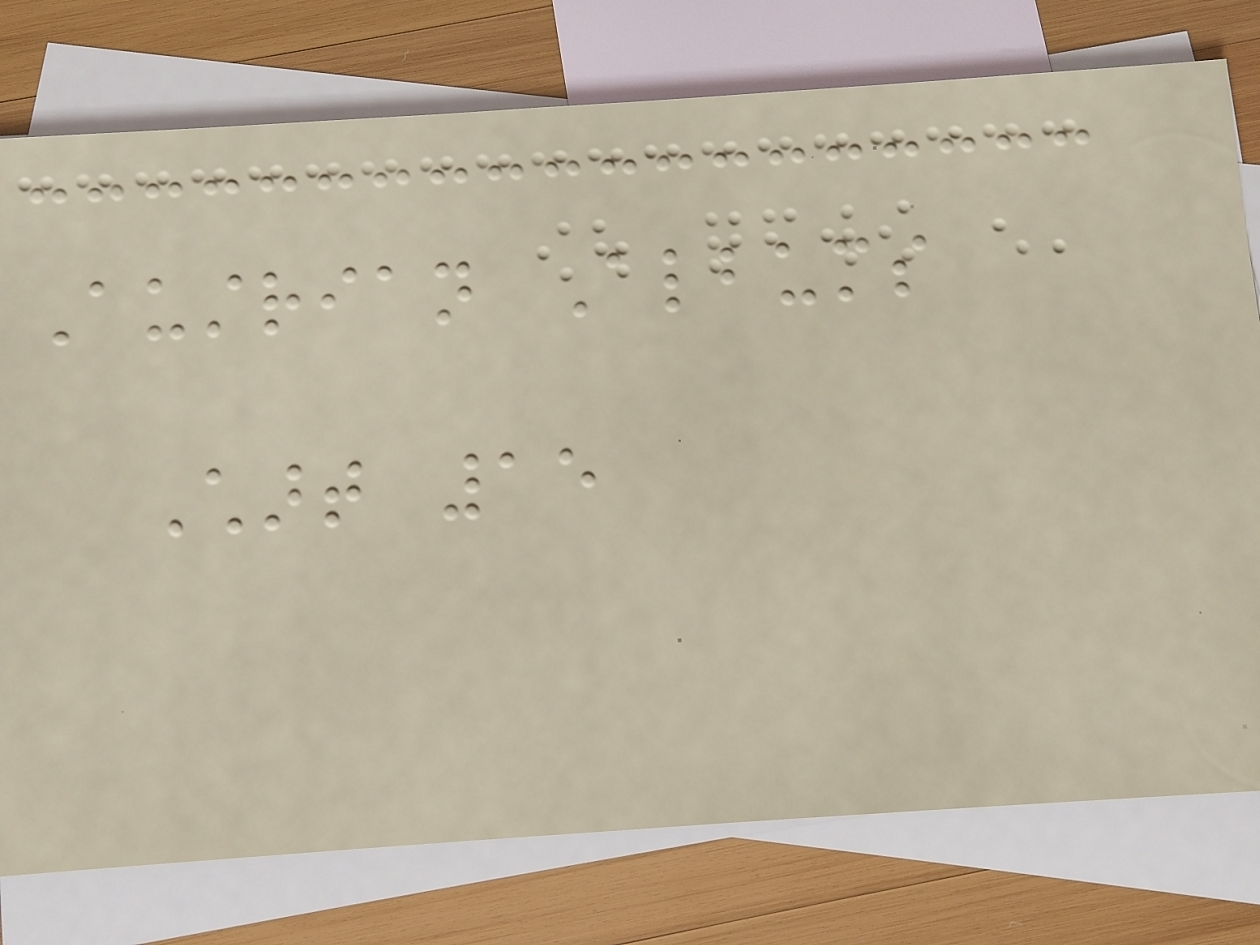Austrian Albums
Chart 15
